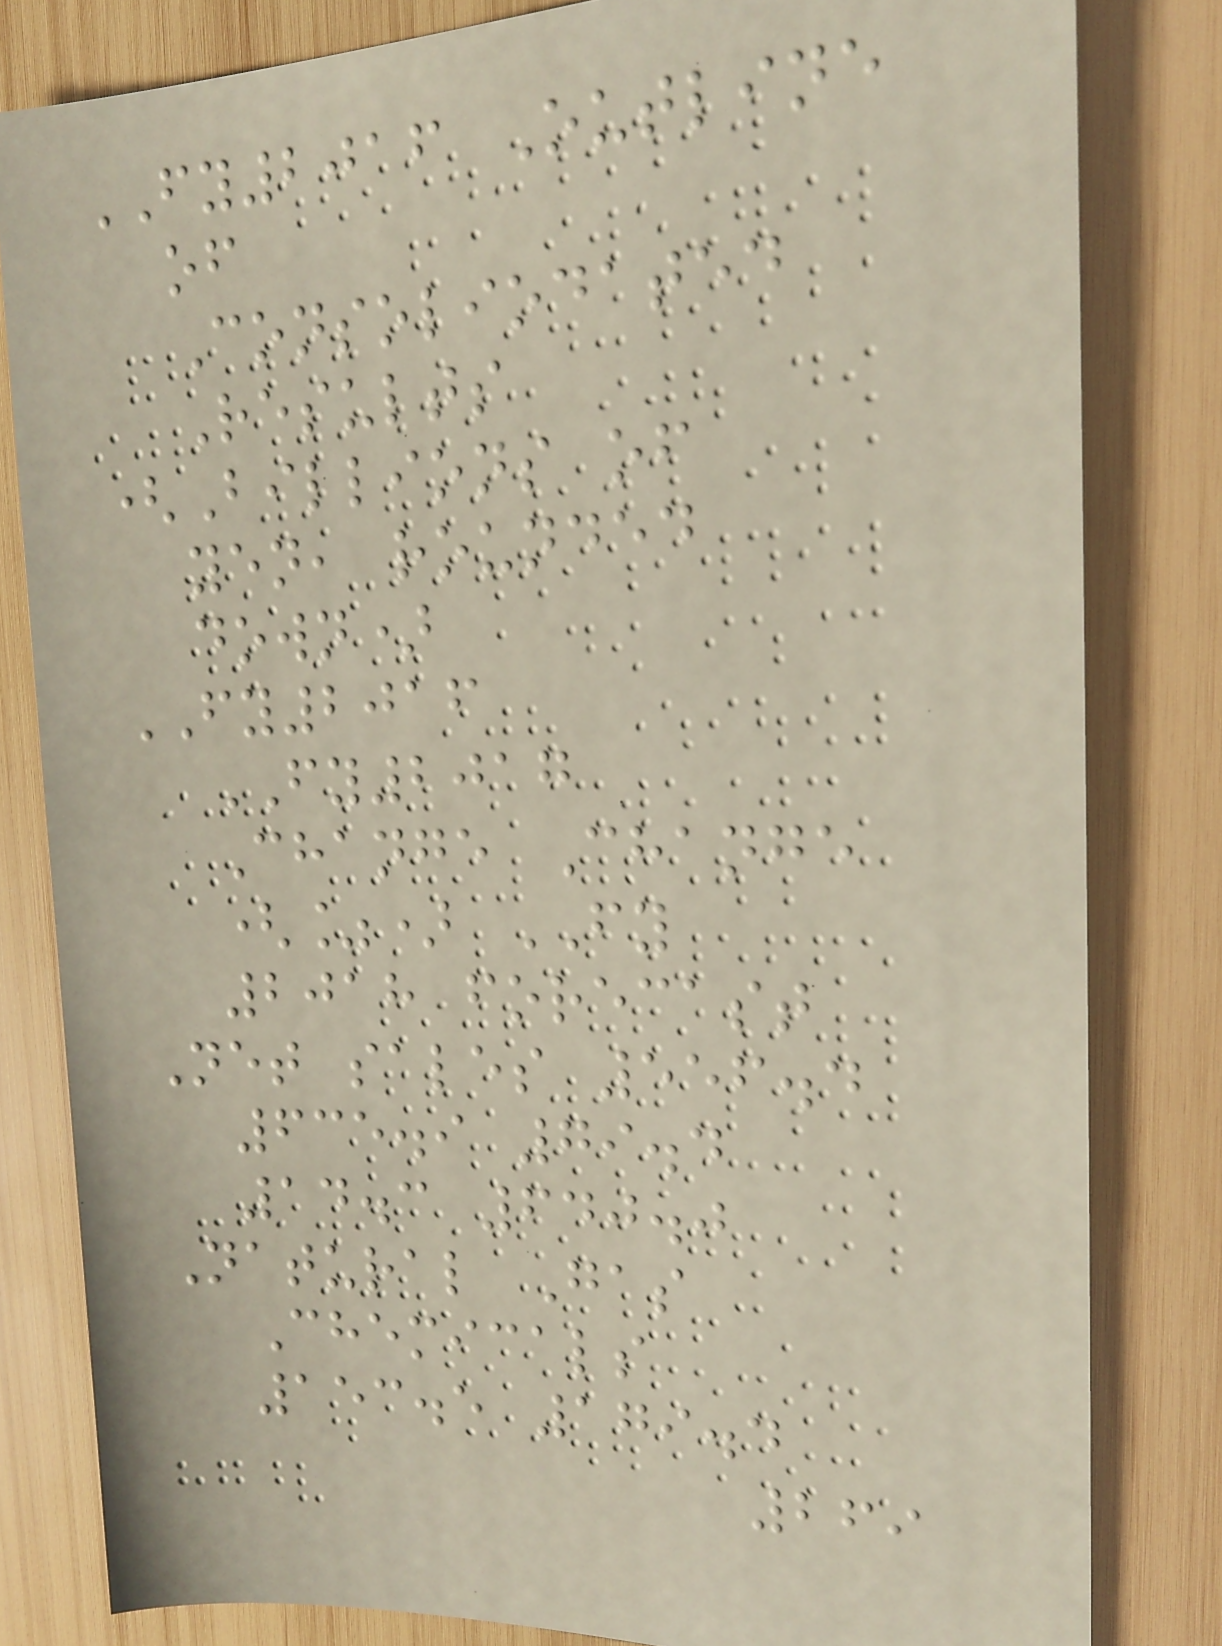FY2016 Outline
of
Consoliodated
Results
(Billions of
yen, rounded
down)
FY2016
FY2017
Change Change
(%) FY
2018 forecast
Net sales 556.4
635.9 79.4
14.3 640.0
Natural Gas
Chemicals
153.5 179.4
269
